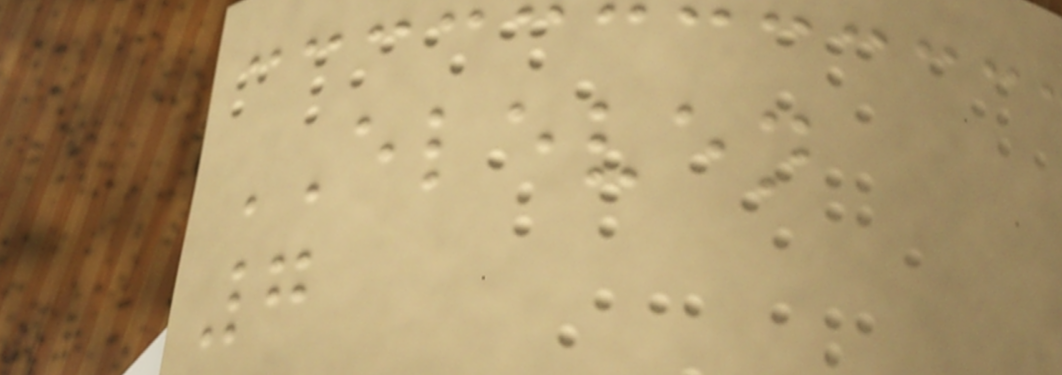ELEVEN
7
